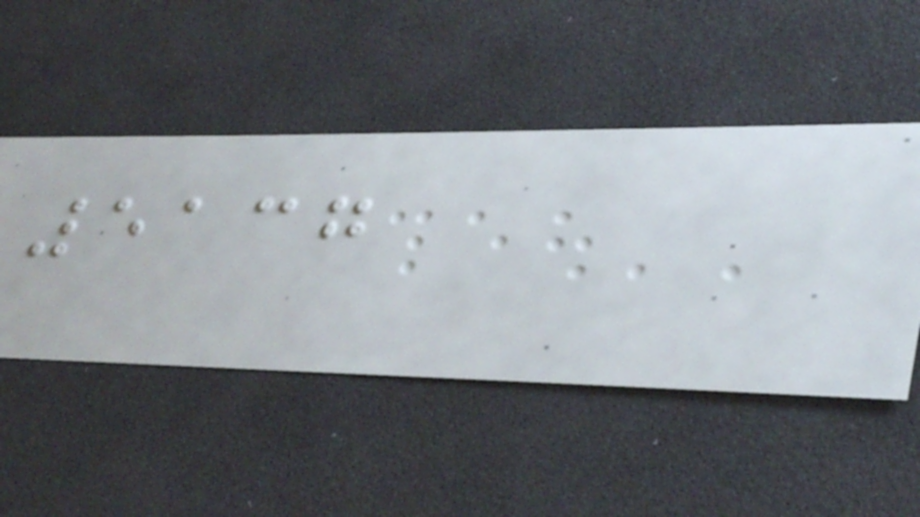5137
